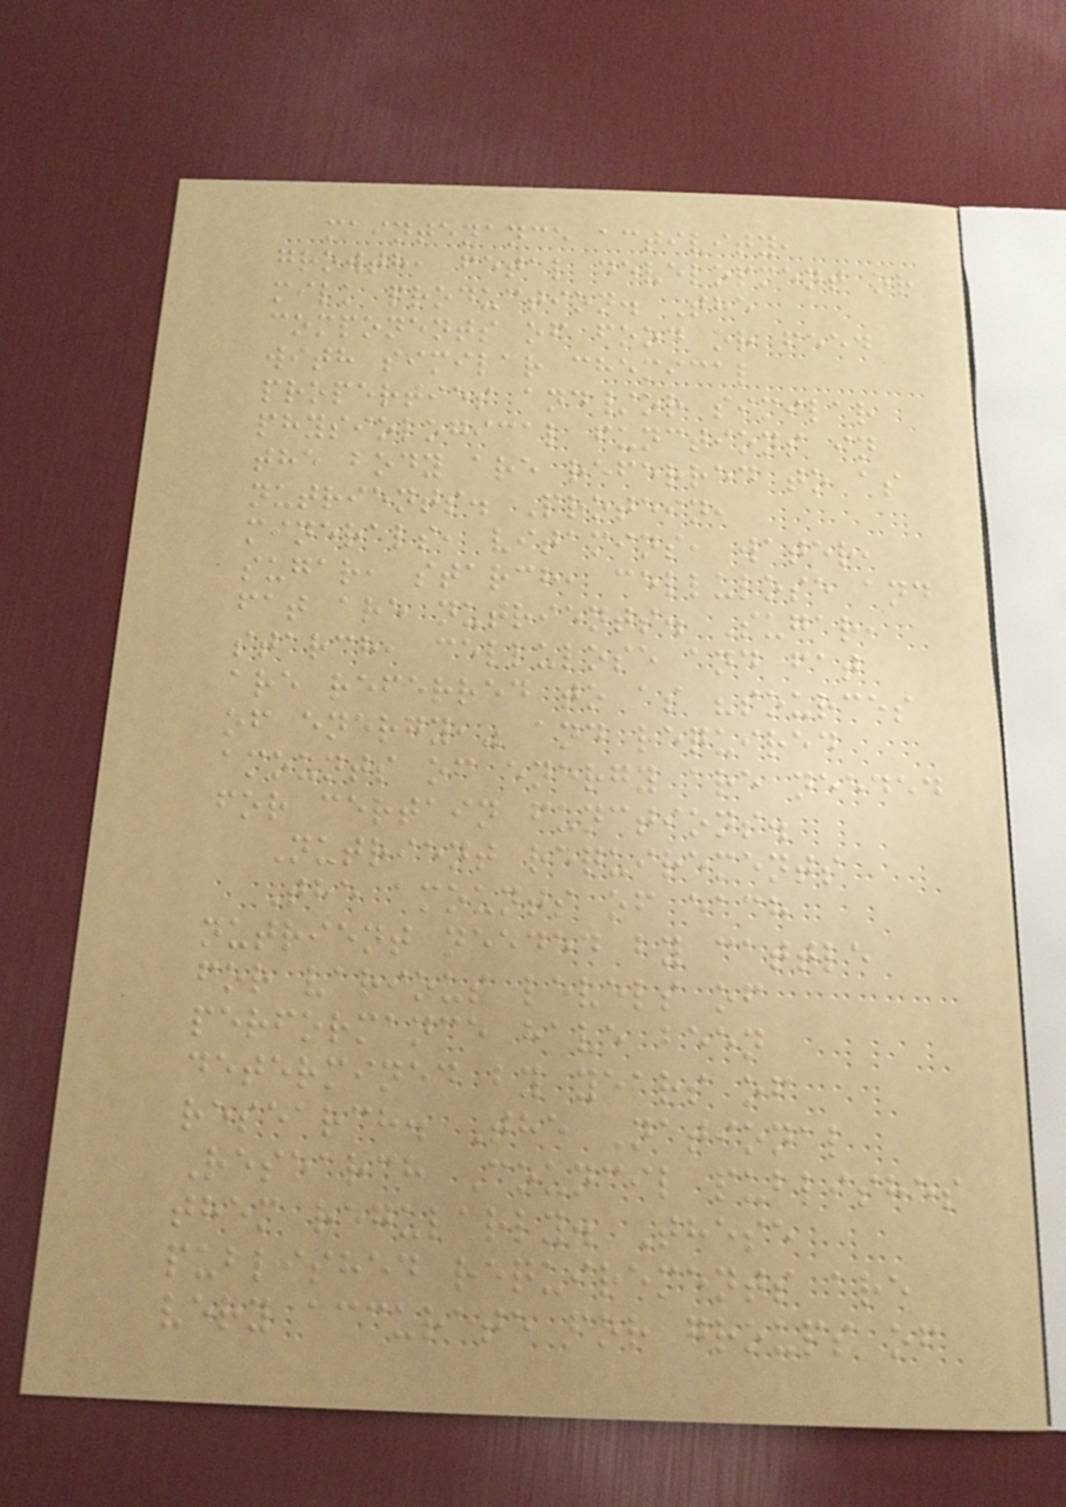maintenance activity,
growth, fetal development or
milk production. The
components of food or feed
with similar chemical
properties and/or similar
physiological functions in
the body are referred to as
nutrients. Protein,
minerals, vitamins, water,
sugar, starch, cellulose and
fat are nutrients. Sugar,
starch, cellulose and fat
are referred to as "sources
of energy," and required
amounts of energy are needed
for certain functions.
Nutrient requirements
The amounts of each
nutrient needed by cattle
for various levels of
performance have been
determined by years of
research. The National
Research Council publishes
them regularly. These
published requirements are
very accurate for groups of
